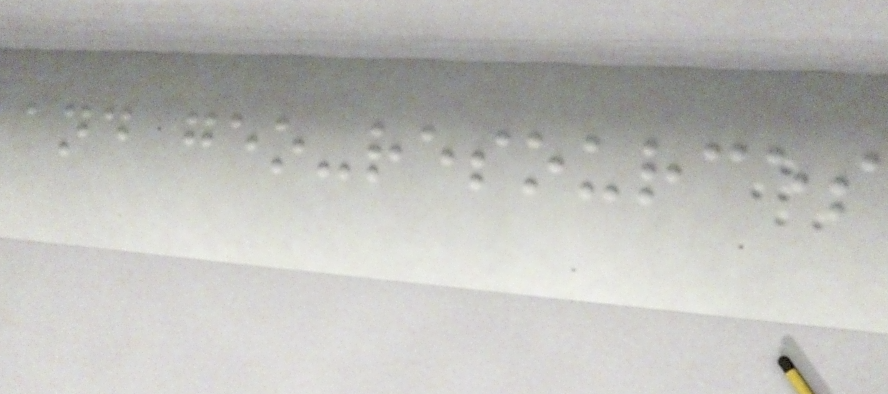and geo-resources
